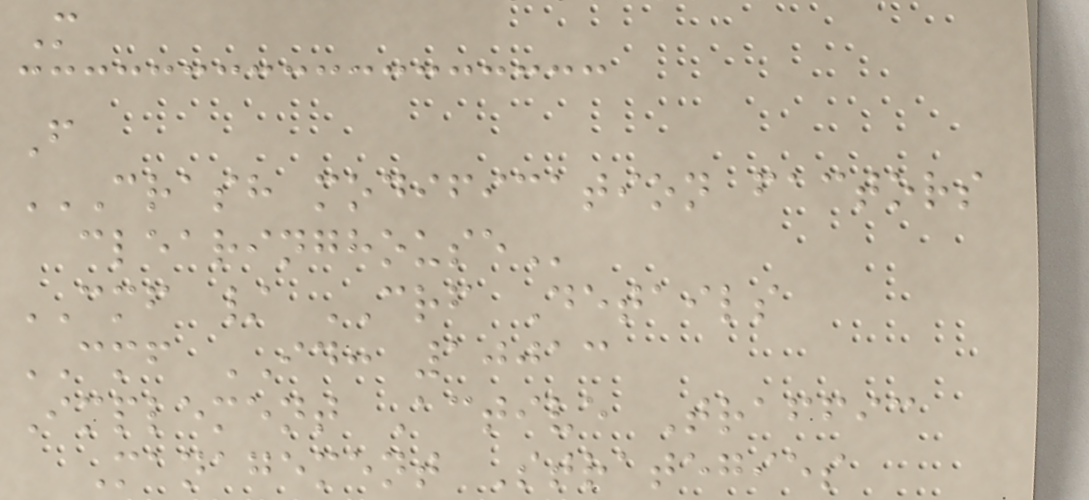M
F
CRASH MODIFICATION FACTORS
CLEARINGHOUSE
CMF / CRF Details
CMF ID: 10013
Implement Active Traffic
Management Strategies
